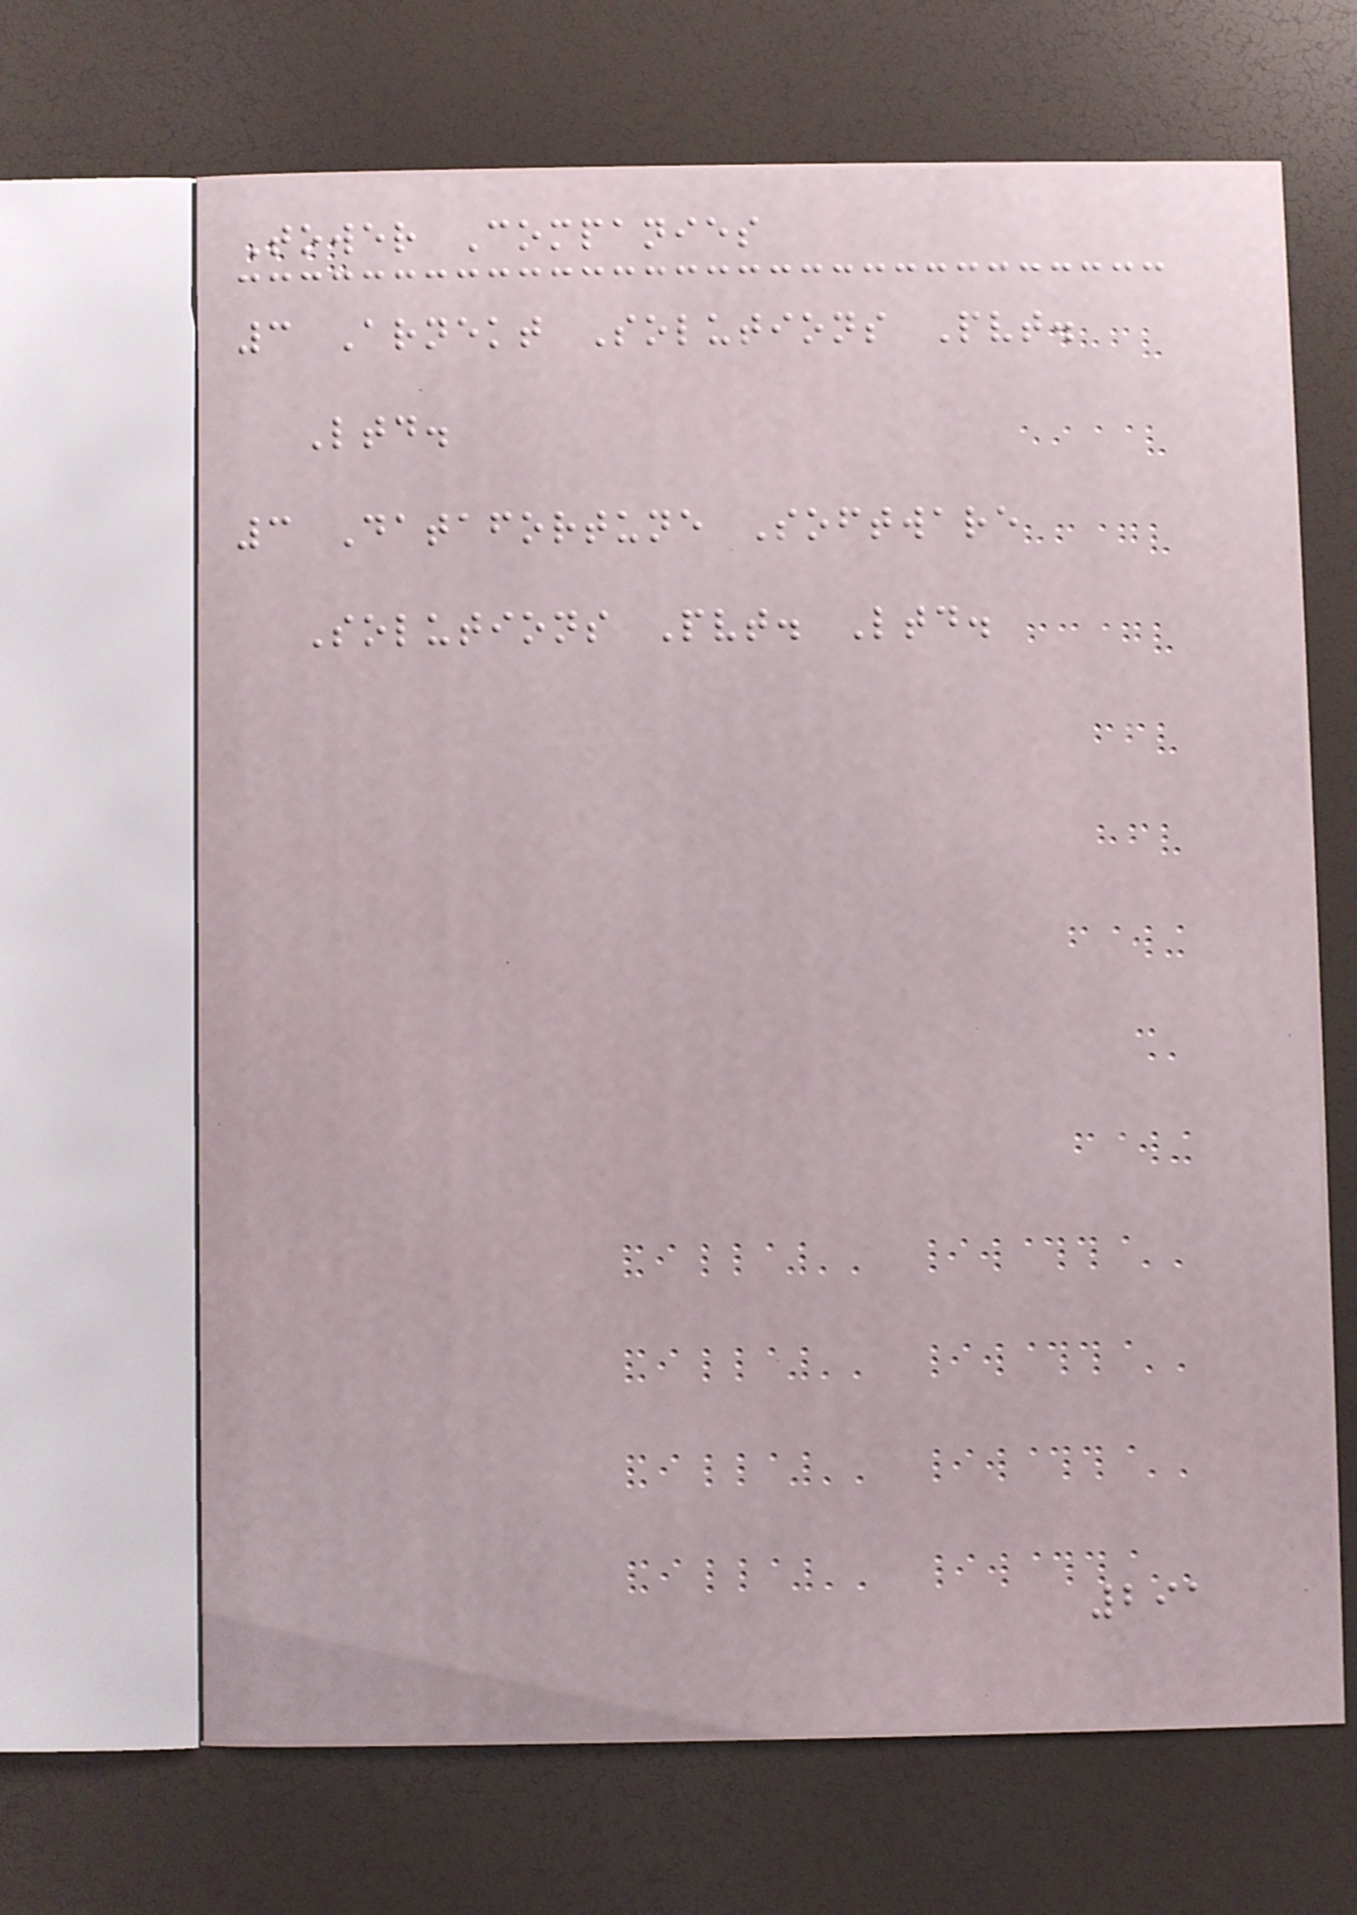Tower Companies
3 Arnekt Solutions Pvt.
Ltd.
3 Datafortune Software
Solutions Pvt. Ltd.
291
